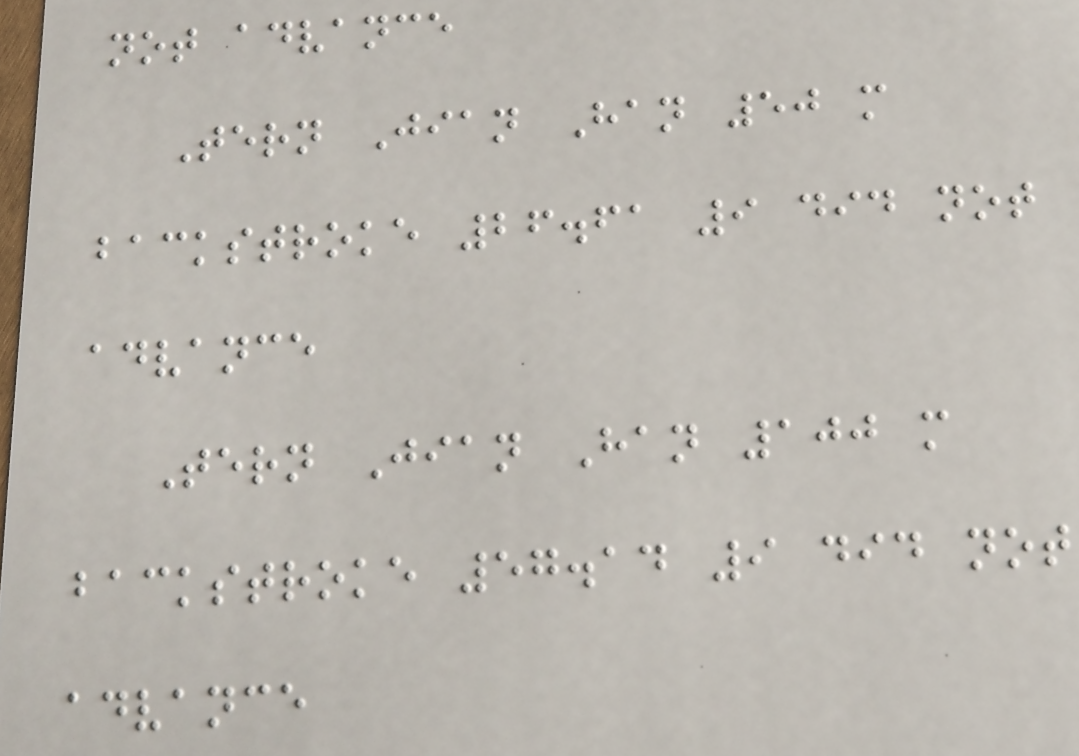not advance
Tern Jian Han 50 m
backstroke 26.61 9 did not
advance
Tern Jian Han 100 m
backstroke 57.14 9 did not
advance
